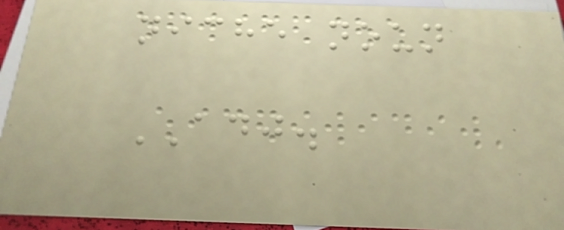niche noun
ADJ.
